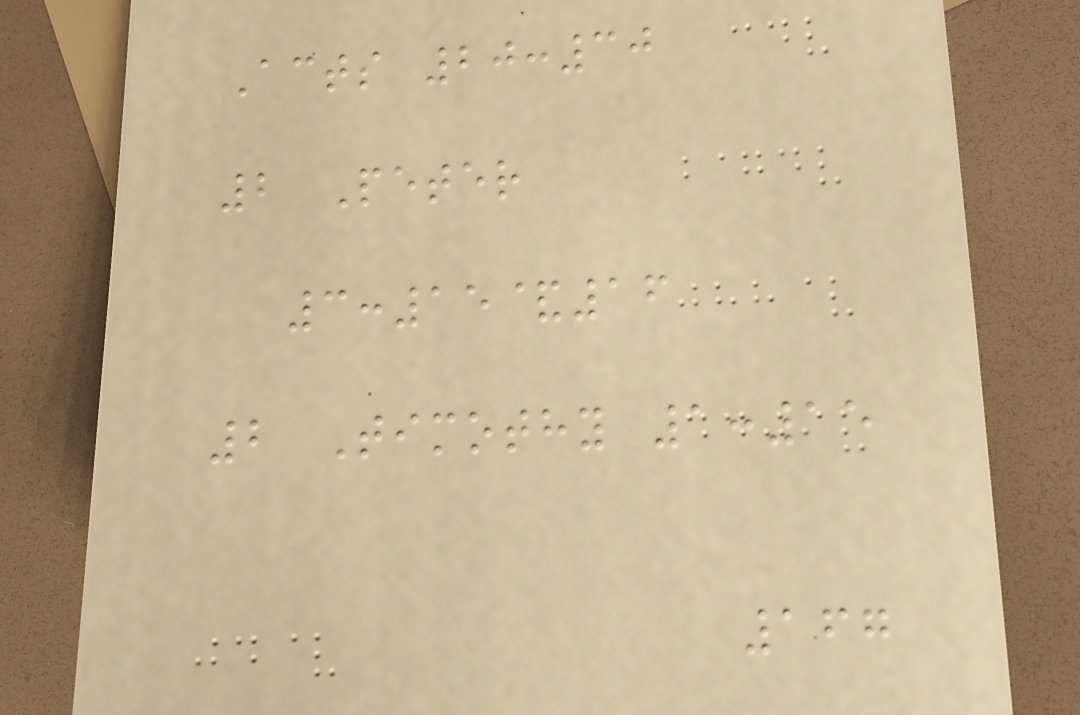Acts 20:30
2 Peter
3:15&16
2 Timothy 1:15
167
